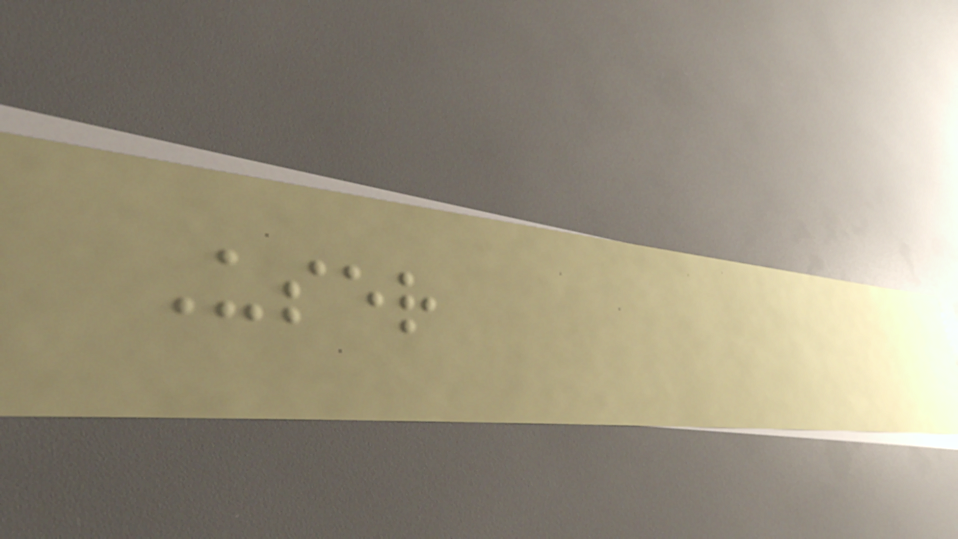User
